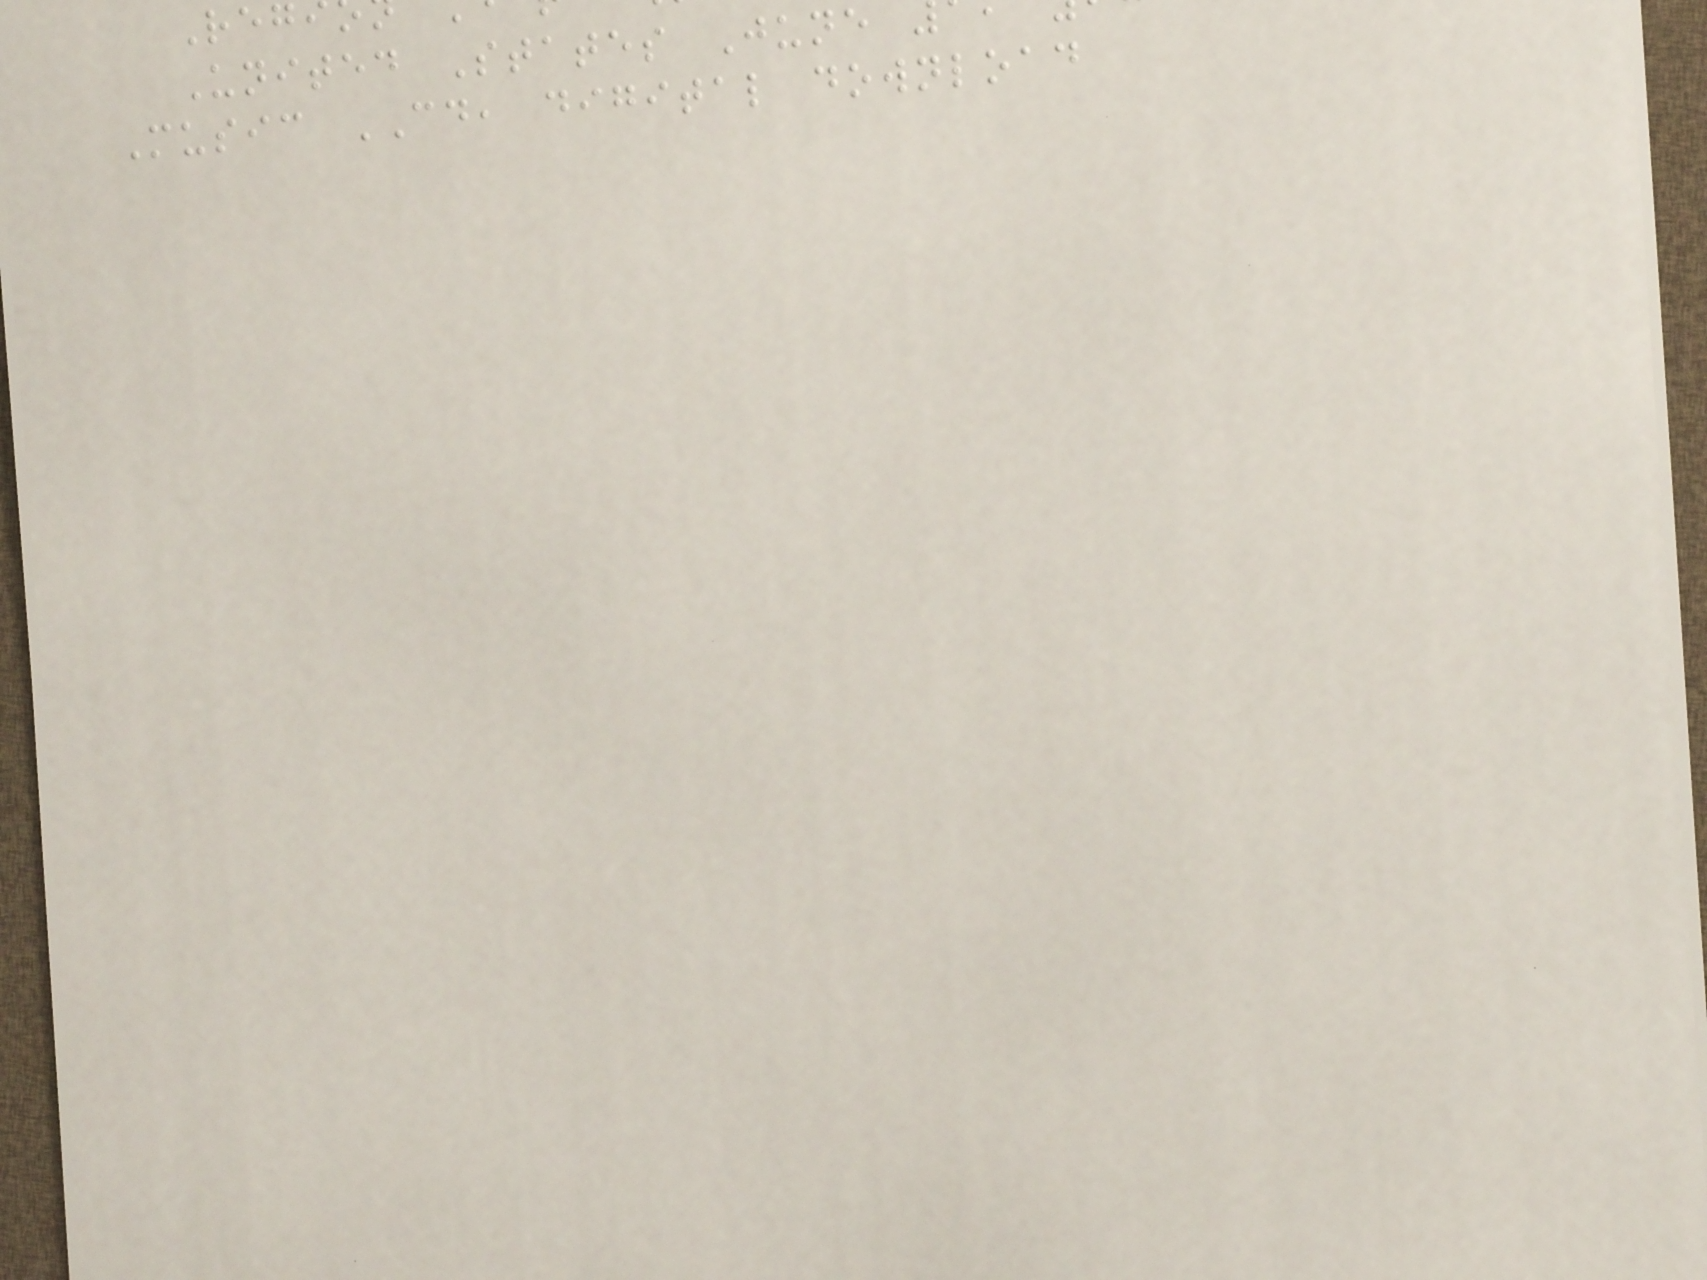United States June
Music CD, digital download
